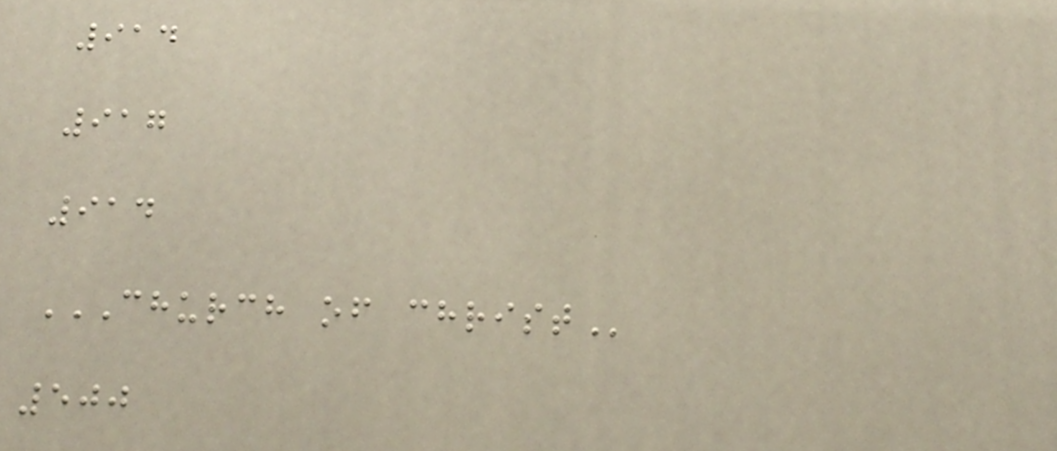914
917
914
CHURCH OF CHRIST
500
